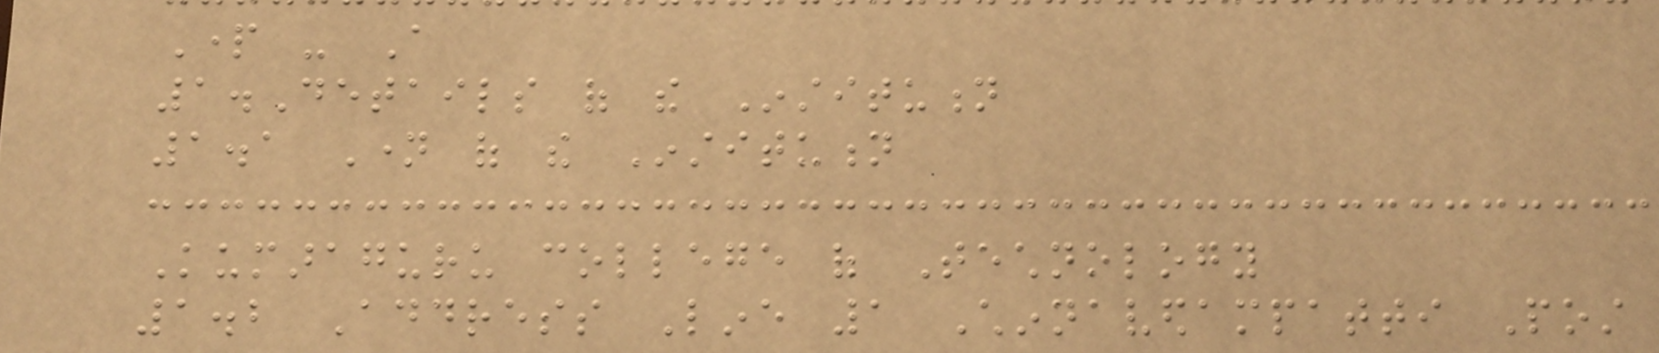Part - A
1.Details of the Institution
1.1 Name of the Institution
Kumaraguru college of Technology
1.2 Address Line 1 Chinnavedampatti Post
